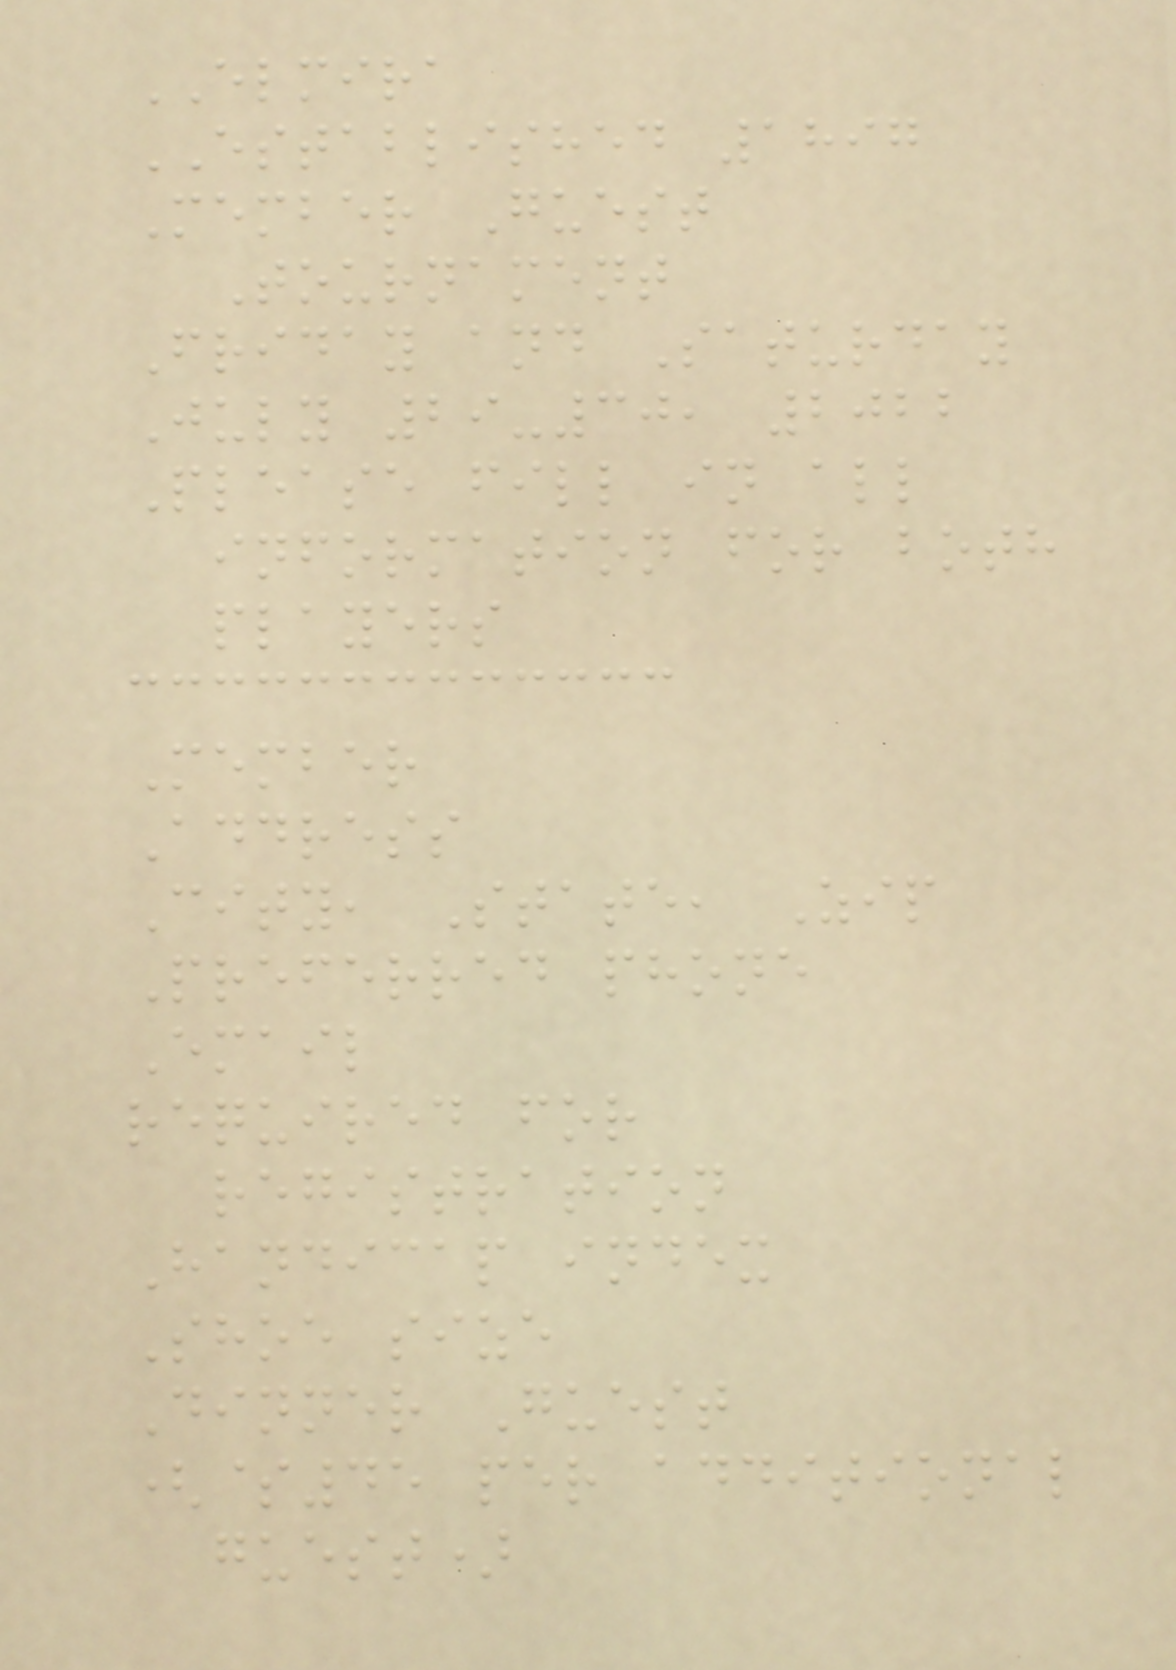ELMIRA
ESTABLISHED 1897
Member Guest
Tournament
Friday and Saturday
July 29-30, 2022
Please fill in all
information for both
players
Member
Address
City, State, Zip
Preferred phone
Email
required for
registration
Handicap index
Shoe size
Dinner Guest
($45 per additional
guest)
